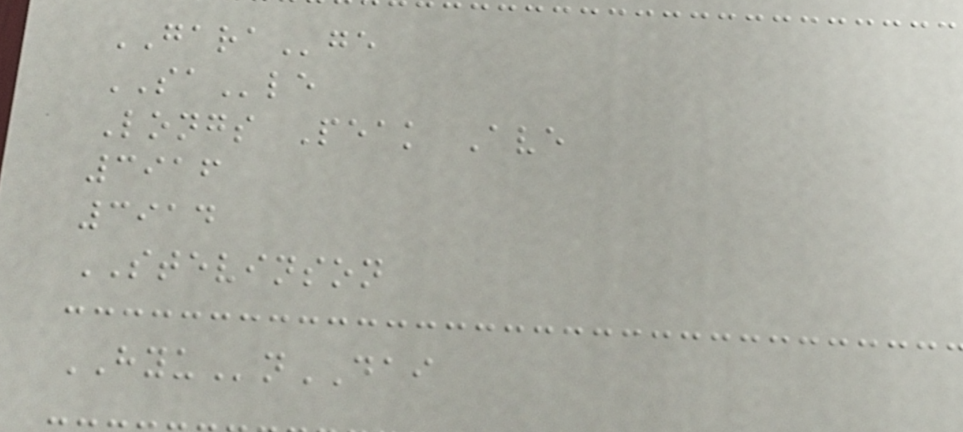GARAge
SAle
Longs Peak Ave
3916
3914
STEVINSON
HYUnDAI
